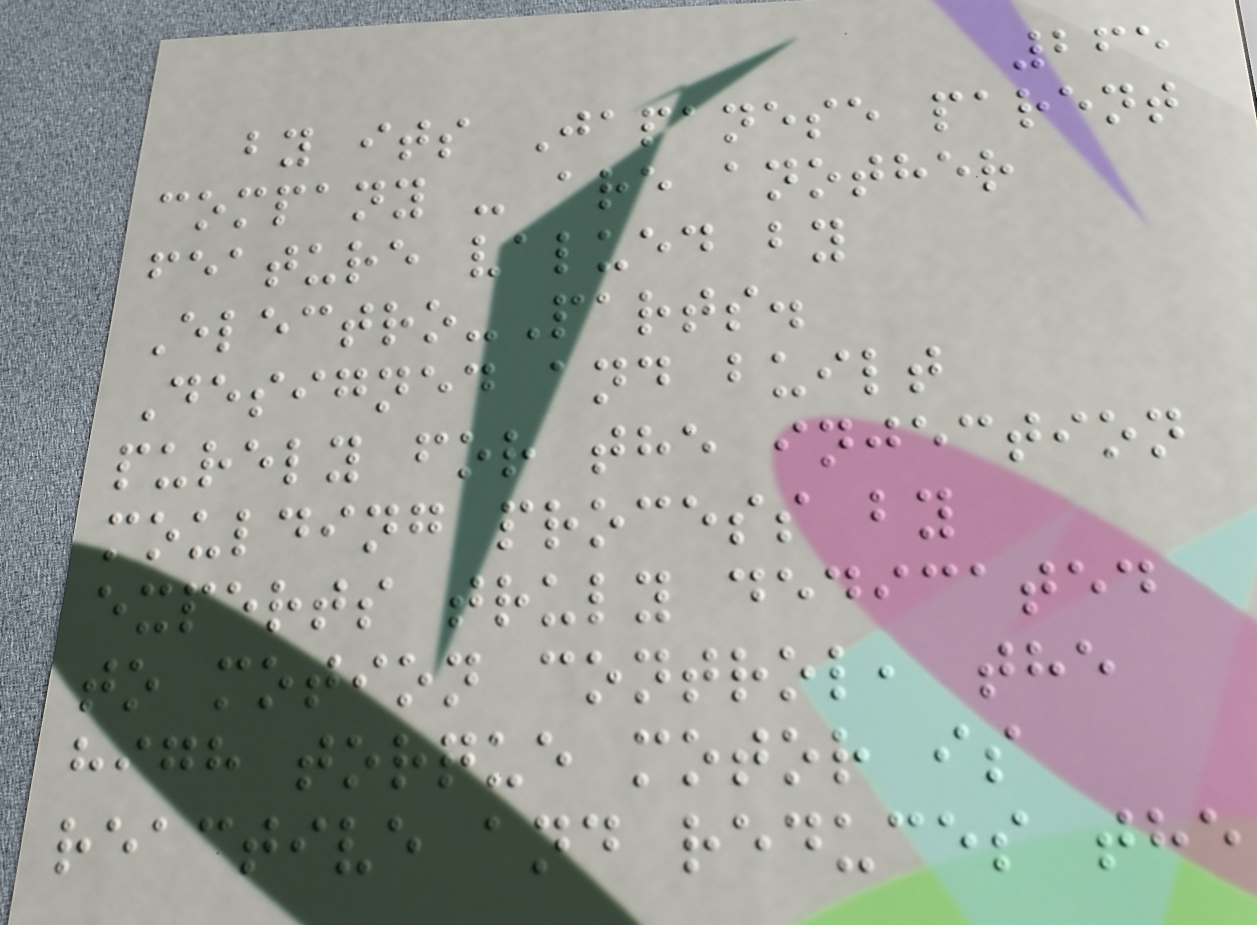265
by its Japanese parent
company - are another
feature valued by
Electro-Parts.
Designed and built
purely for the injection
moulding process by
experts truly dedicated
to motion control, the
high torque motor is
reactive and reduces the
